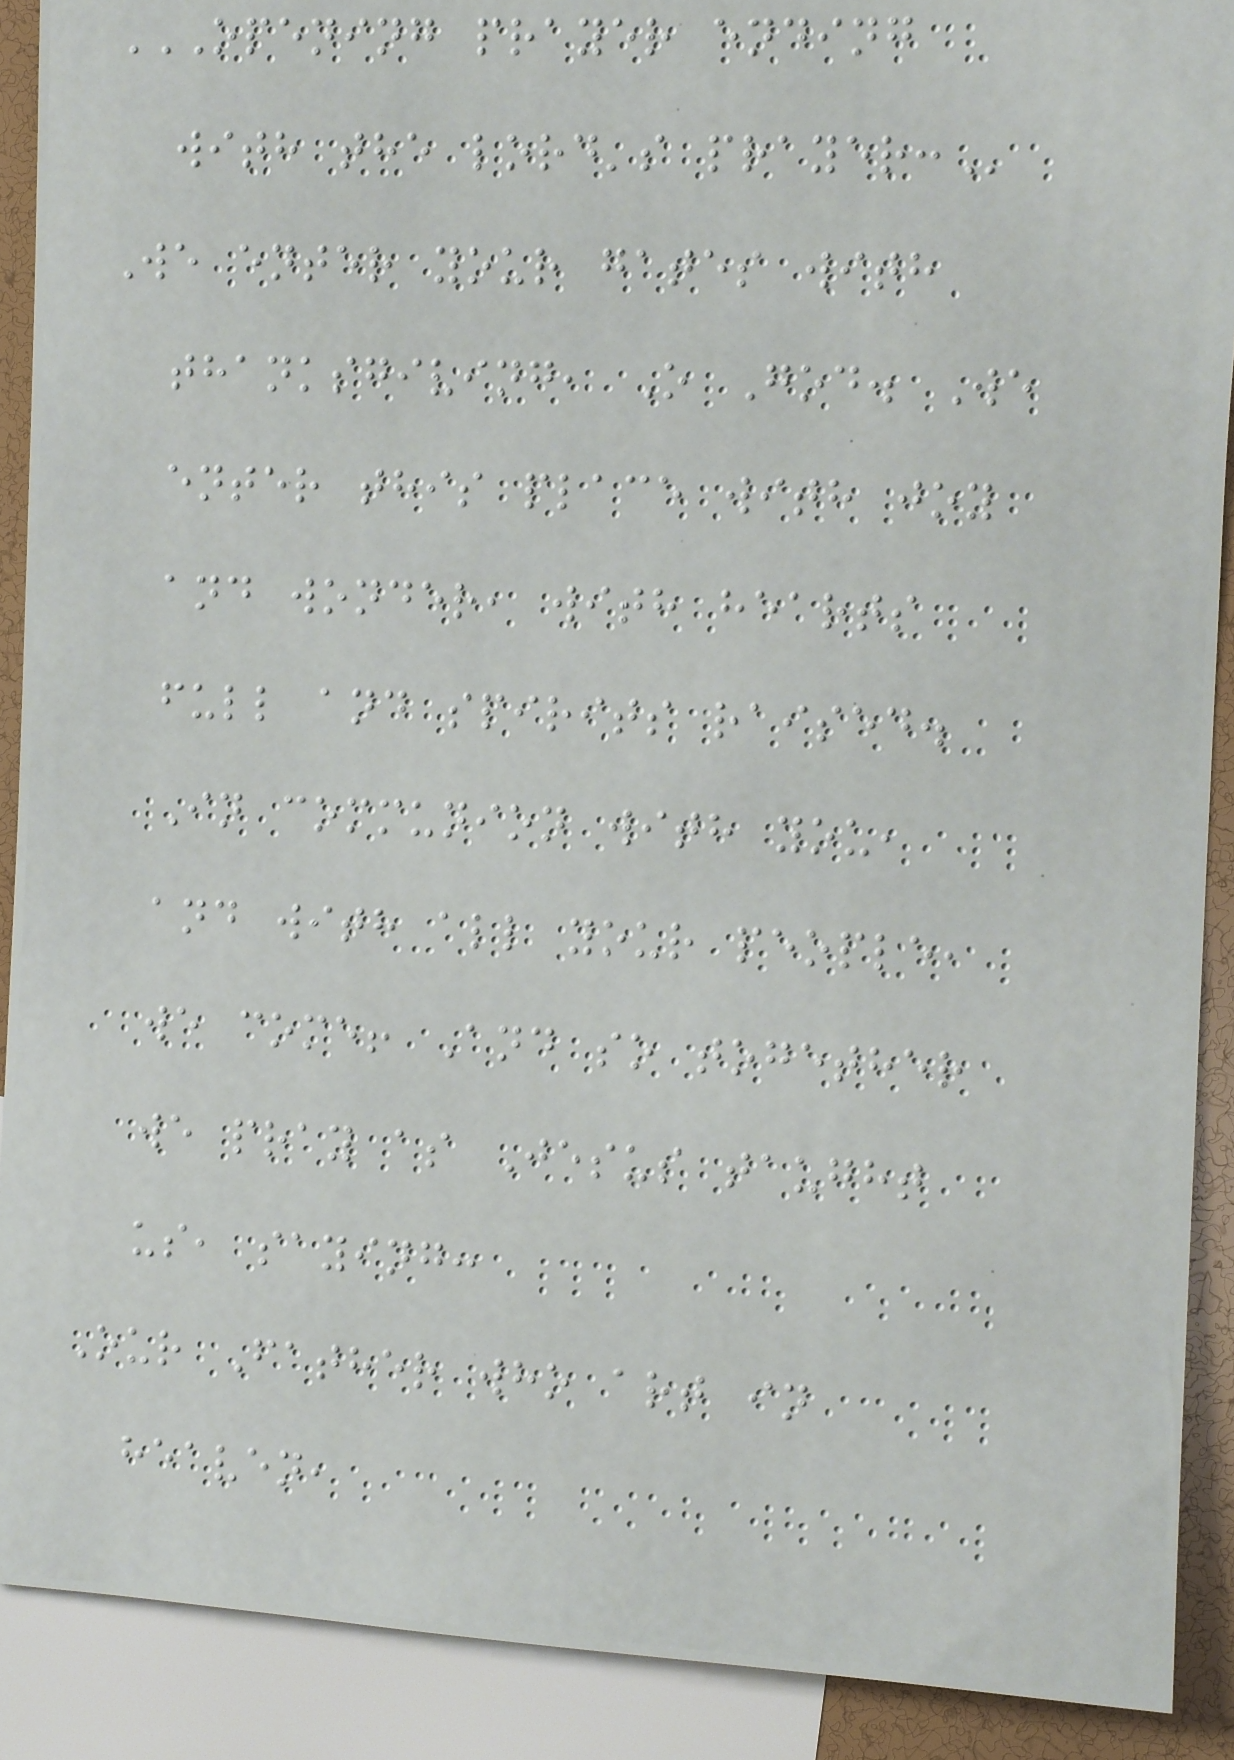OPENING PRAYER ENDING
WITH THE LORD'S PRAYER:
We enter your gates with
thanksgiving, O God. We
enter this place with joy
and wonder, with hearts
full and spirits raised.
In communion with you,
and with all your people,
we come! And so together
we pray as Jesus taught
us, saying:
Our Father who art in
heaven,
